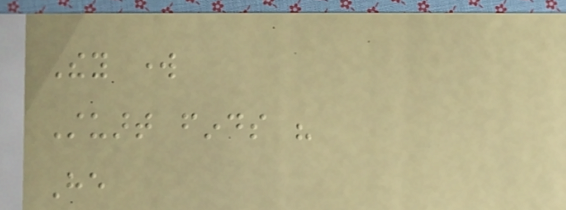They work
Stuart finds his
He
